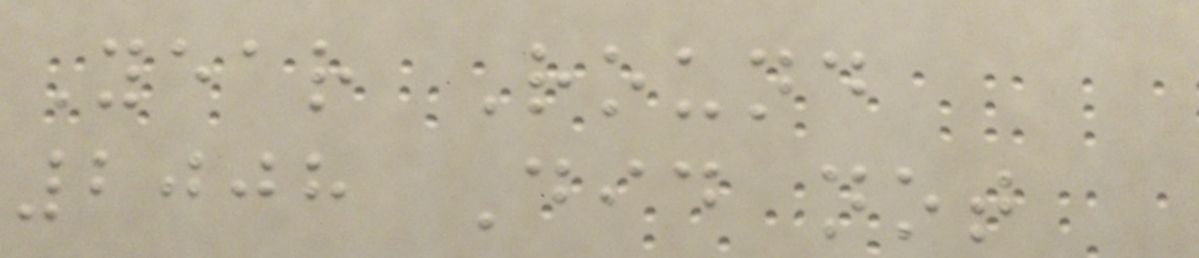Year Round
2008 Did not
